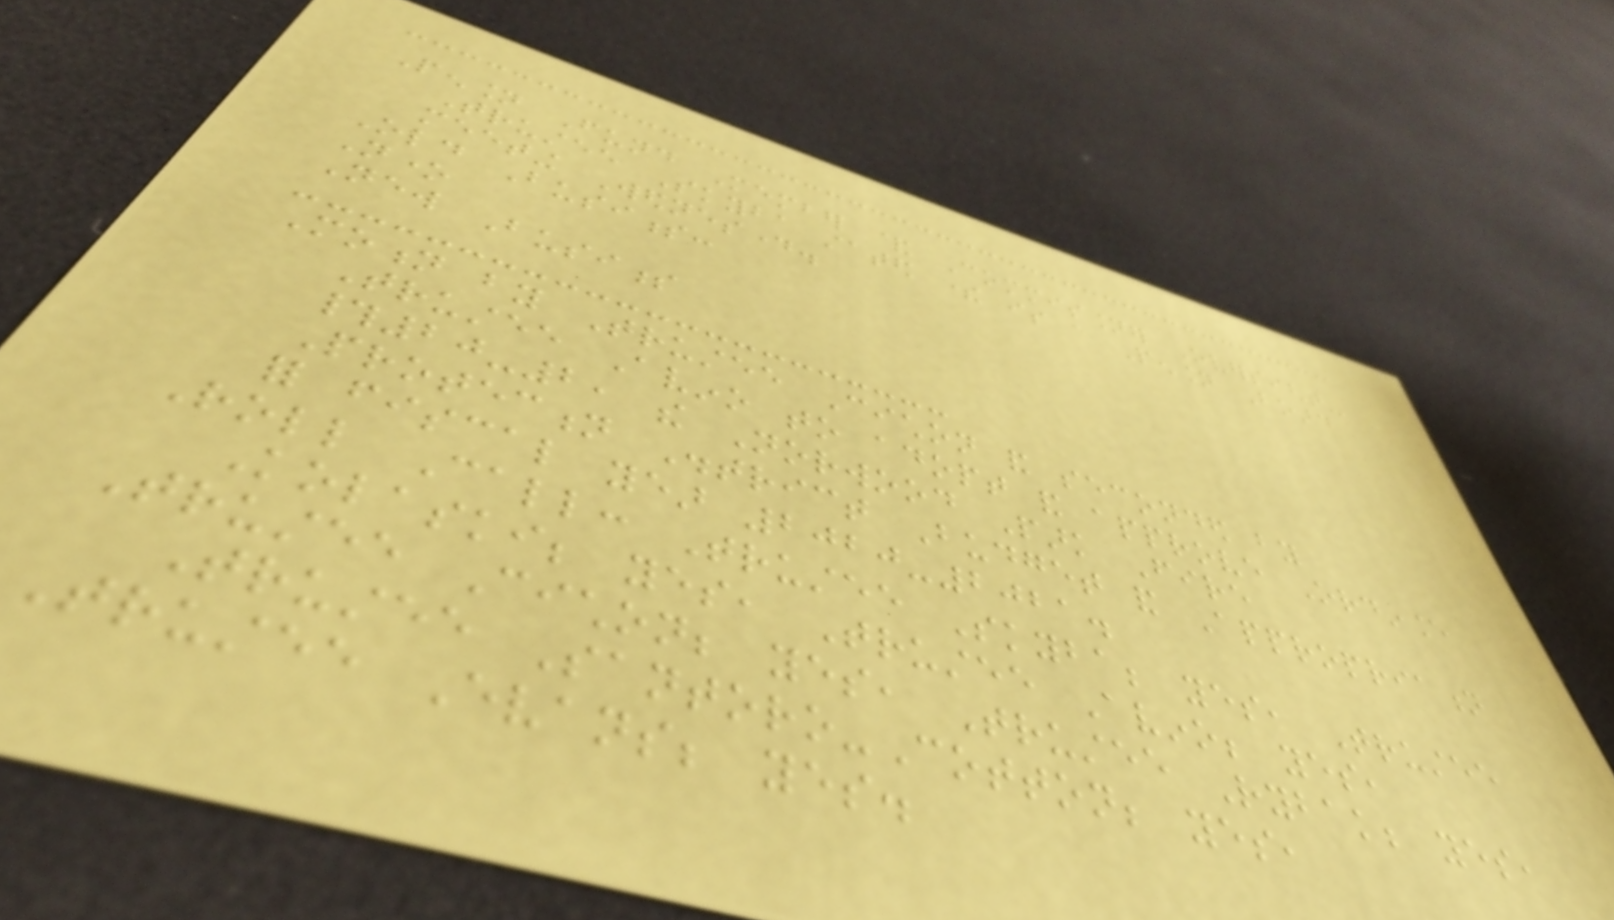Pension Fund Member & Commissioner Oversight-
Trustee Skyba stated there is a Pension Board
meeting Wednesday.
Old Business:
None
New Business
Motion by Trustee Cichon and seconded by
Trustee Avino to adopt and approve Ordinance
#20-2, the Norwood Park Fire
Protection District Budget and Appropriation
for fiscal year 2020-2021.
Roll Call: Trustee Skyba; yes, Trustee
Kolaski; yes, Trustee Avino; yes,
Trustee Cichon; yes, Trustee Rybak; yes,
Trustee Santoro-Cotton; yes,
Trustee Evans; yes.
